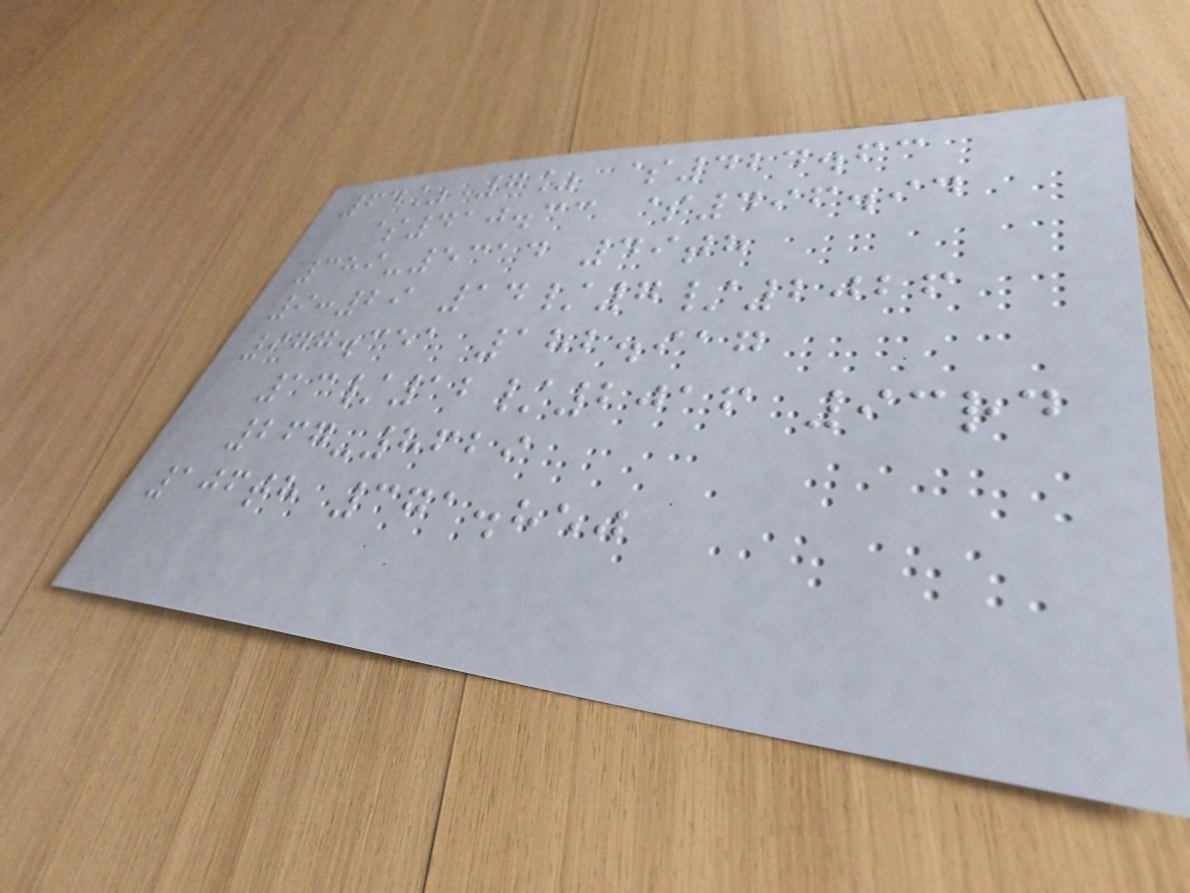64% 7% $424.63
$410.33 $496.94
389-5314 49th
9:29 14/7/2026
977.351 182.917
13/12/2016 93rd
267-8629
106th 371.850
